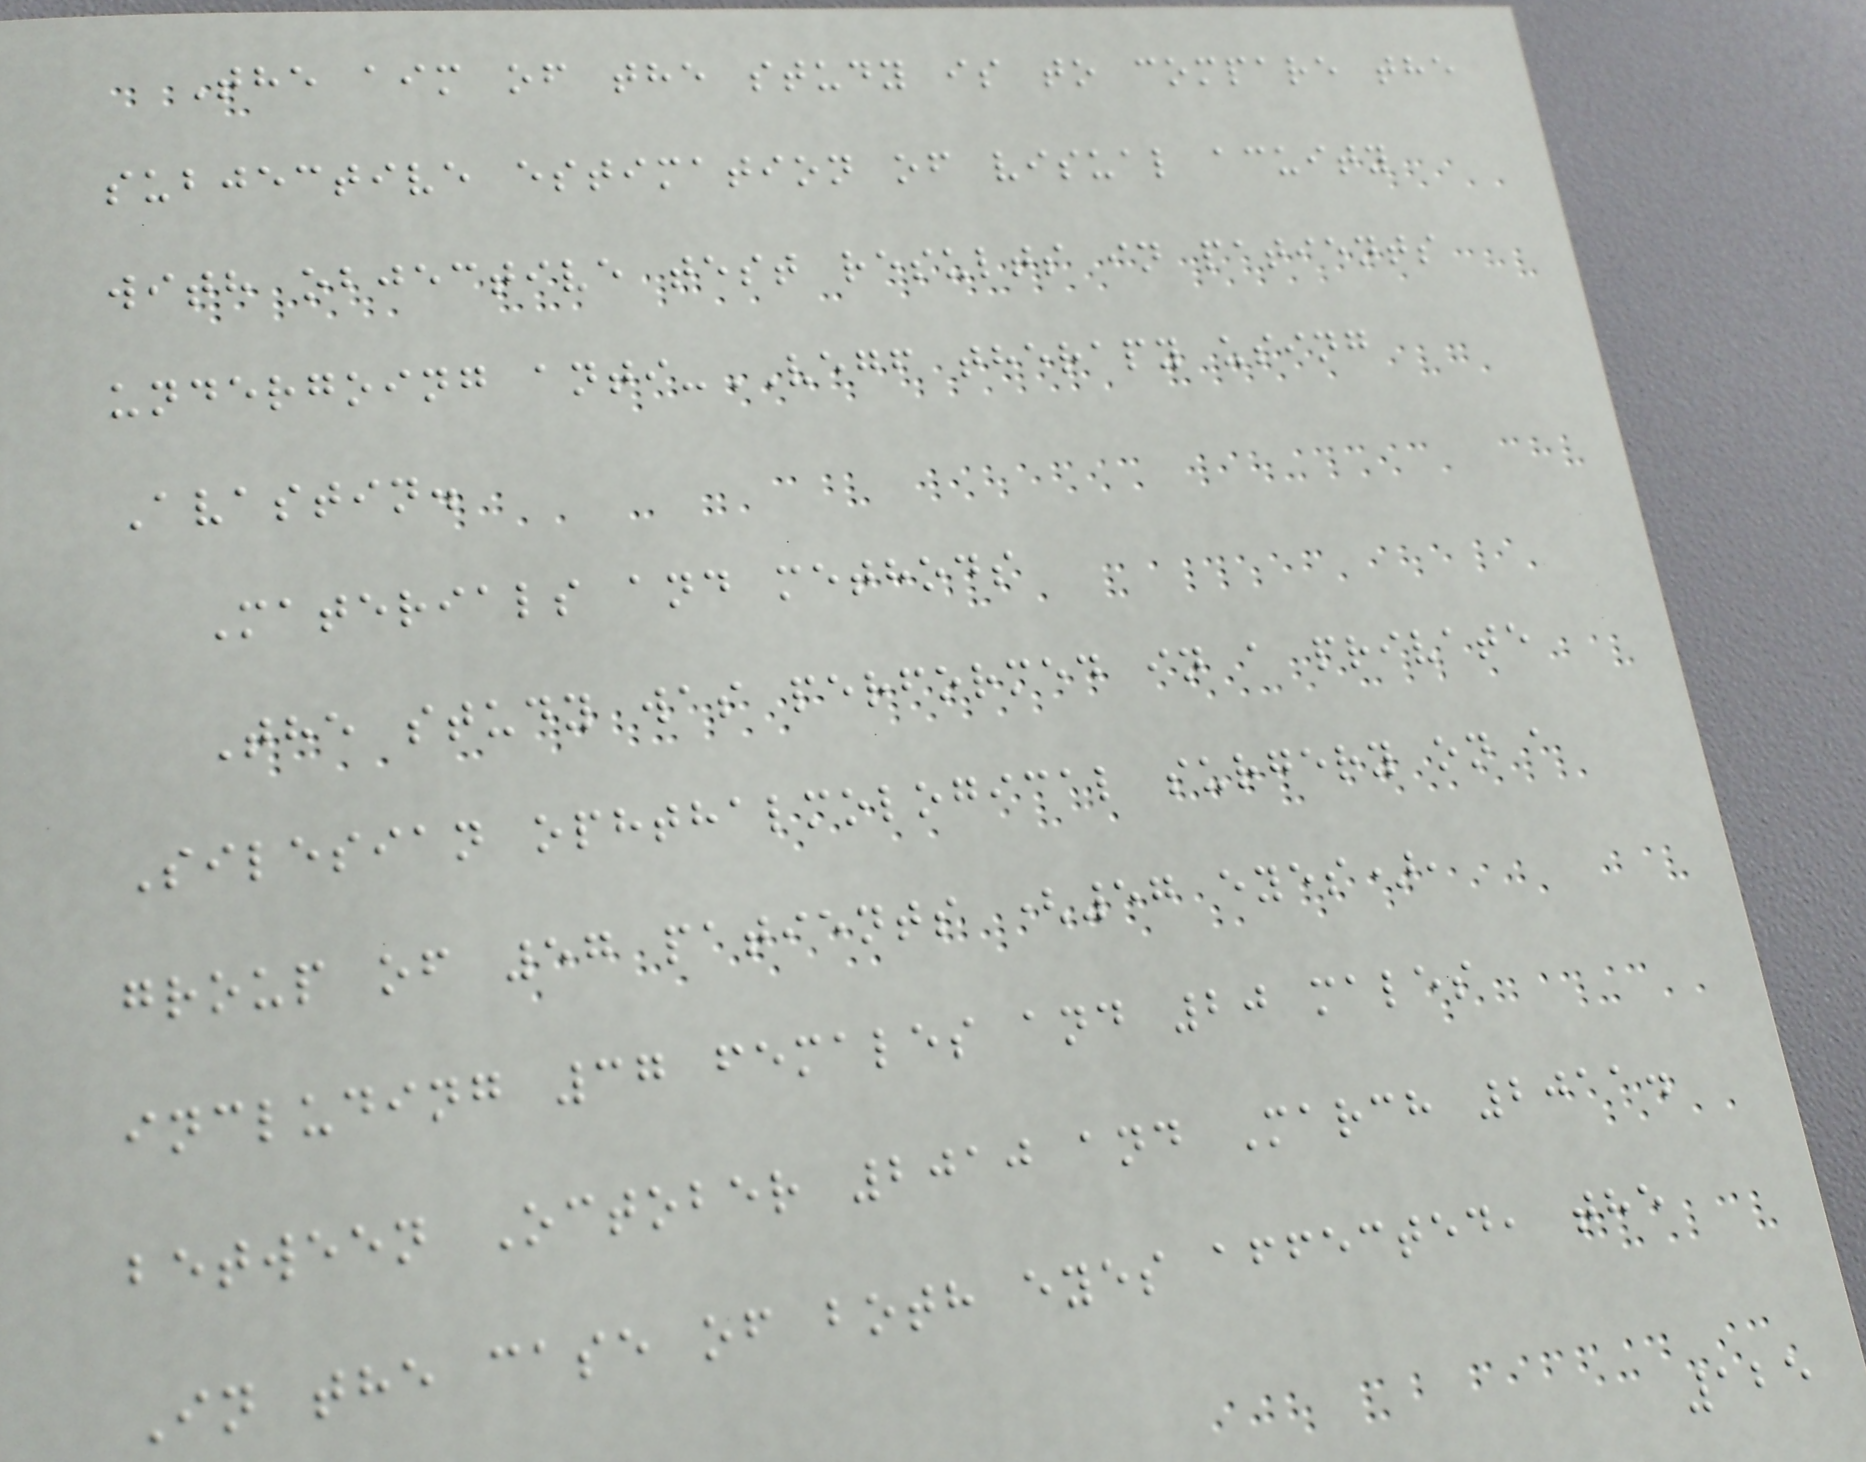The aim of the study is to compare the
subjective estimation of visual acuity
with objective test results in patients
undergoing anti-VEGF therapy using
Avastin.
Materials and methods
The study was performed in a private
Silesian ophthalmological surgery on a
group of 57 patients (57 eyes),
including 37 females and 20 males
between October 2010 and March 2011.
In the case of both eyes affected, the
125
